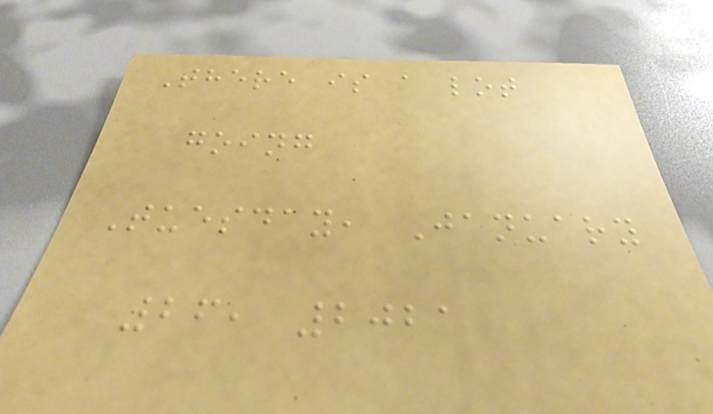There is a lot
going
Tuesday, January
26, 2021
